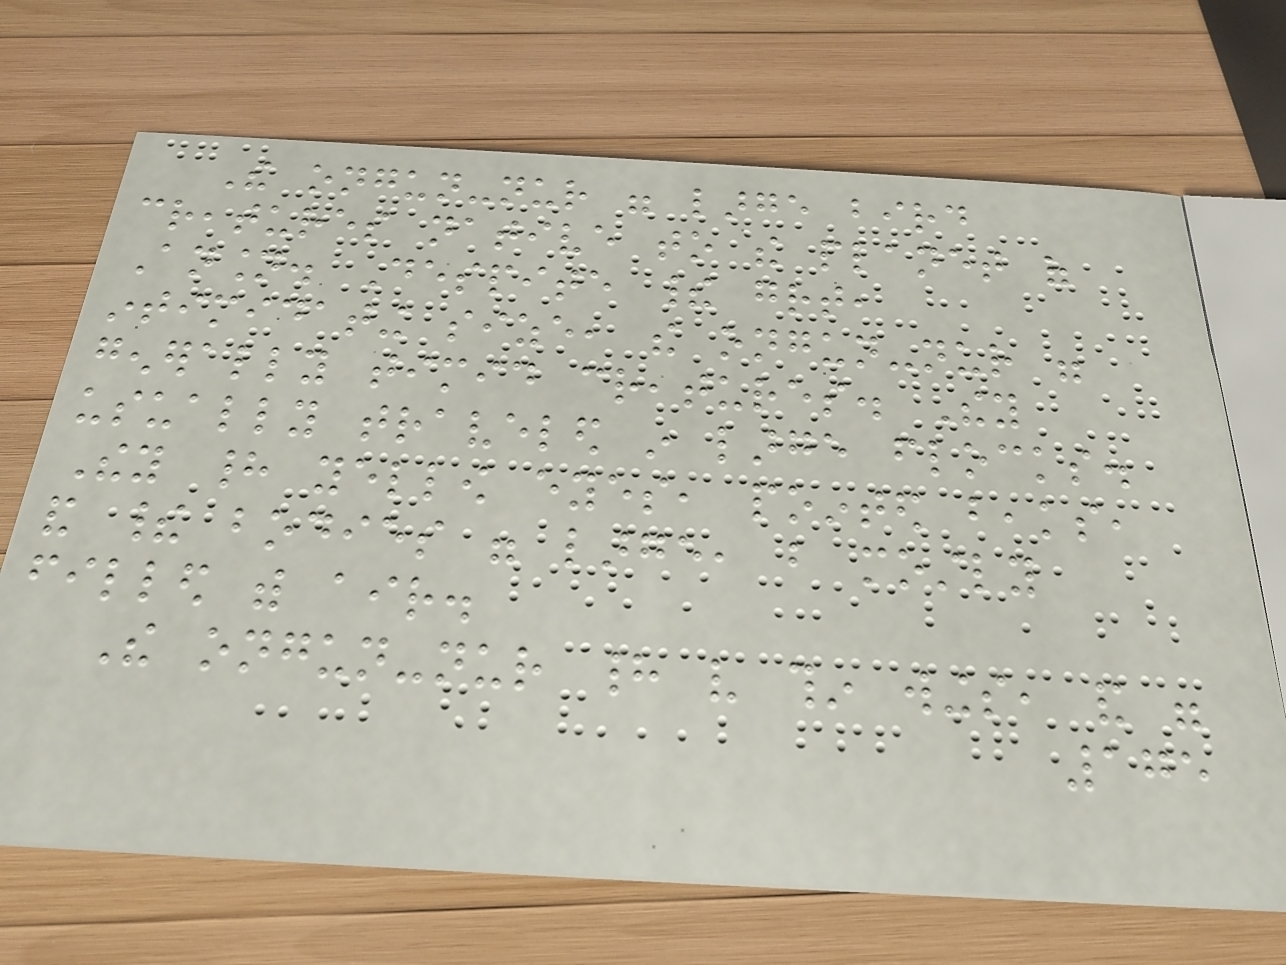The ongun-nur were large bird
creatures native to the planet of
Ansion. Despite their great,
intimidating size, the ongun-nur were
generally timid creatures. They
usually traveled in large flocks.
They had yellow eyes, pointed beaks,
and their bodies were large, but mostly
filled with air.
The ongun-nur had very thin wings, and were
175
